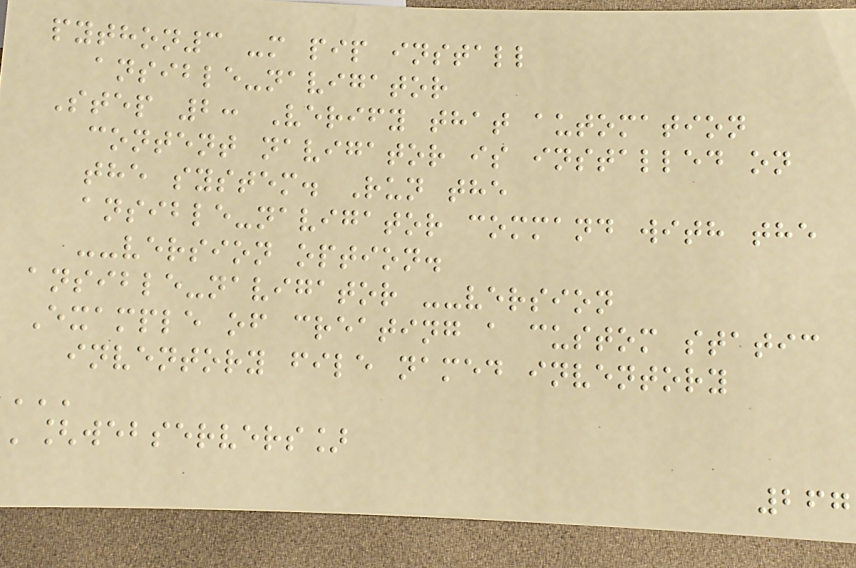python3 -m pip install
ansible-navigator
Step 2: Verify that automation
content navigator is installed on
the system. Run the
ansible-navigator command with the
--version option.
ansible-navigator --version
Example of creating a custom static
inventory file named inventory
'''
'[webservers]
267
